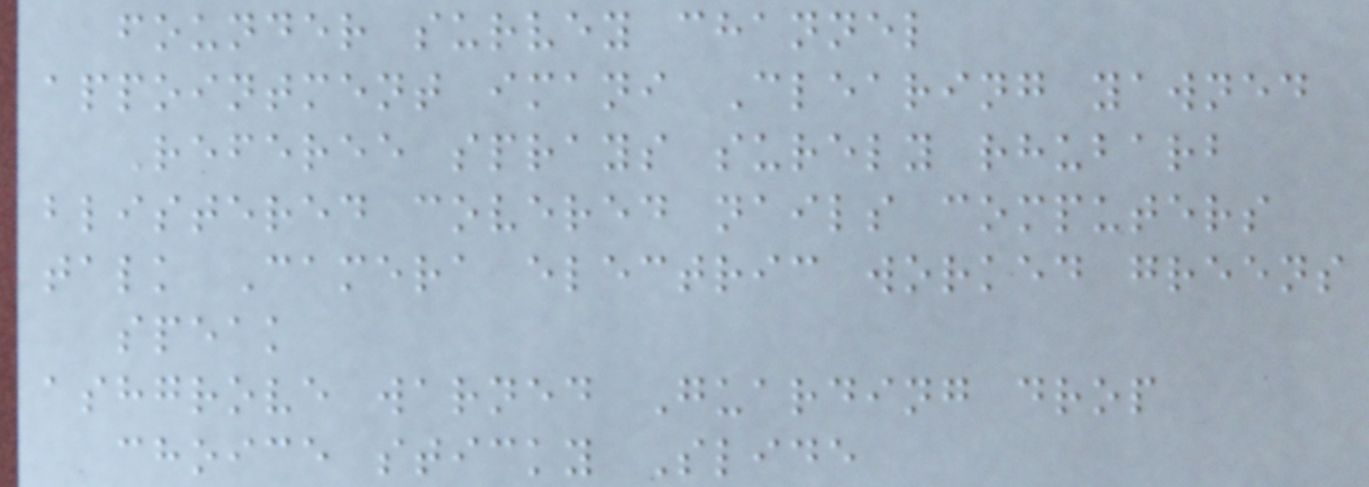founder survey channel
appointment imani Clearing yawned
Referee sprays surely rhubarb
blistered covered nails computers
talk Camera electric worked greens
speak
ashgrove warned Guarding drop
choice sticky Slide
